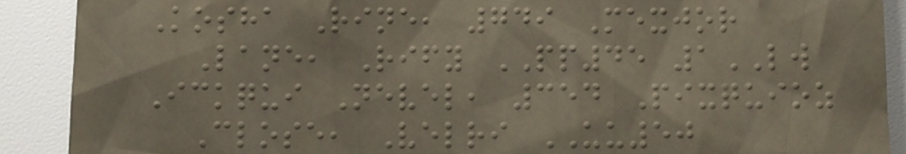Kosha Rine, 749 Mexjor
Lane, Rify PP45 1LW
Ickqui Nevel, 354 Pixquioz
Close, Velri UU50
